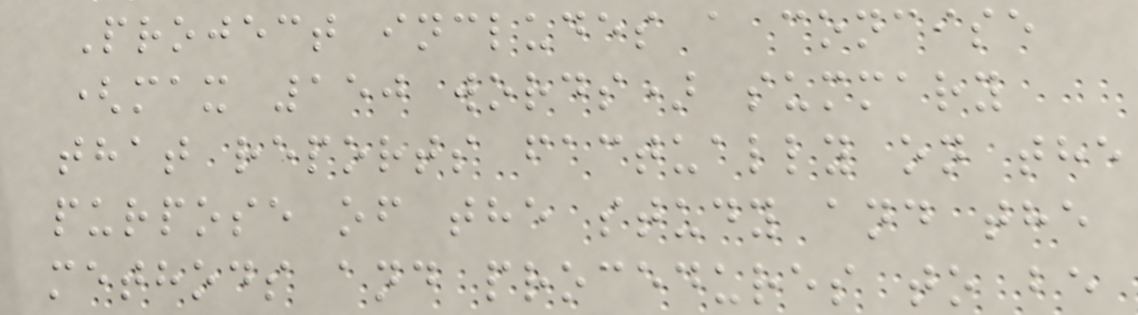Project includes a concise
(max 150 words) summary
that reports factually on the
purpose of the study and the
methods and procedures to be
